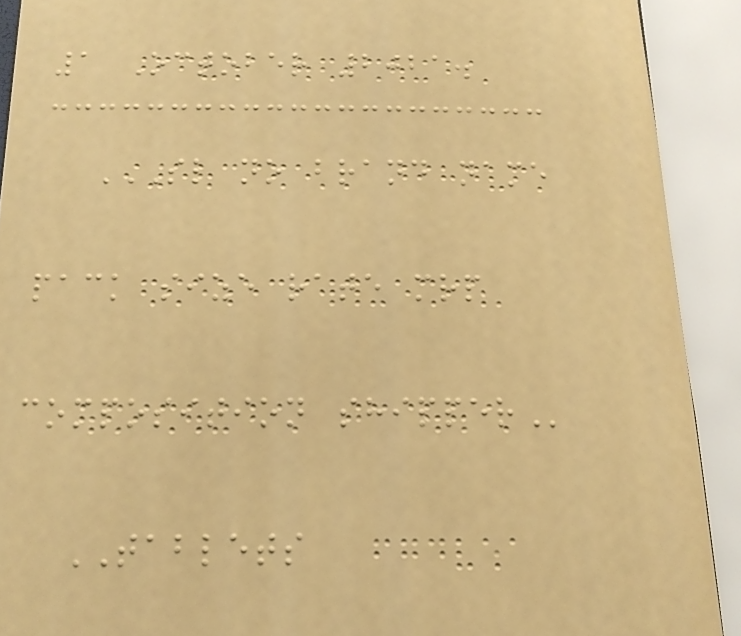1 October 2021.
SL NO BRAND NAME
PACK SIZE RATE MRP
COMPOSITION SHIPPER
TABLETS
